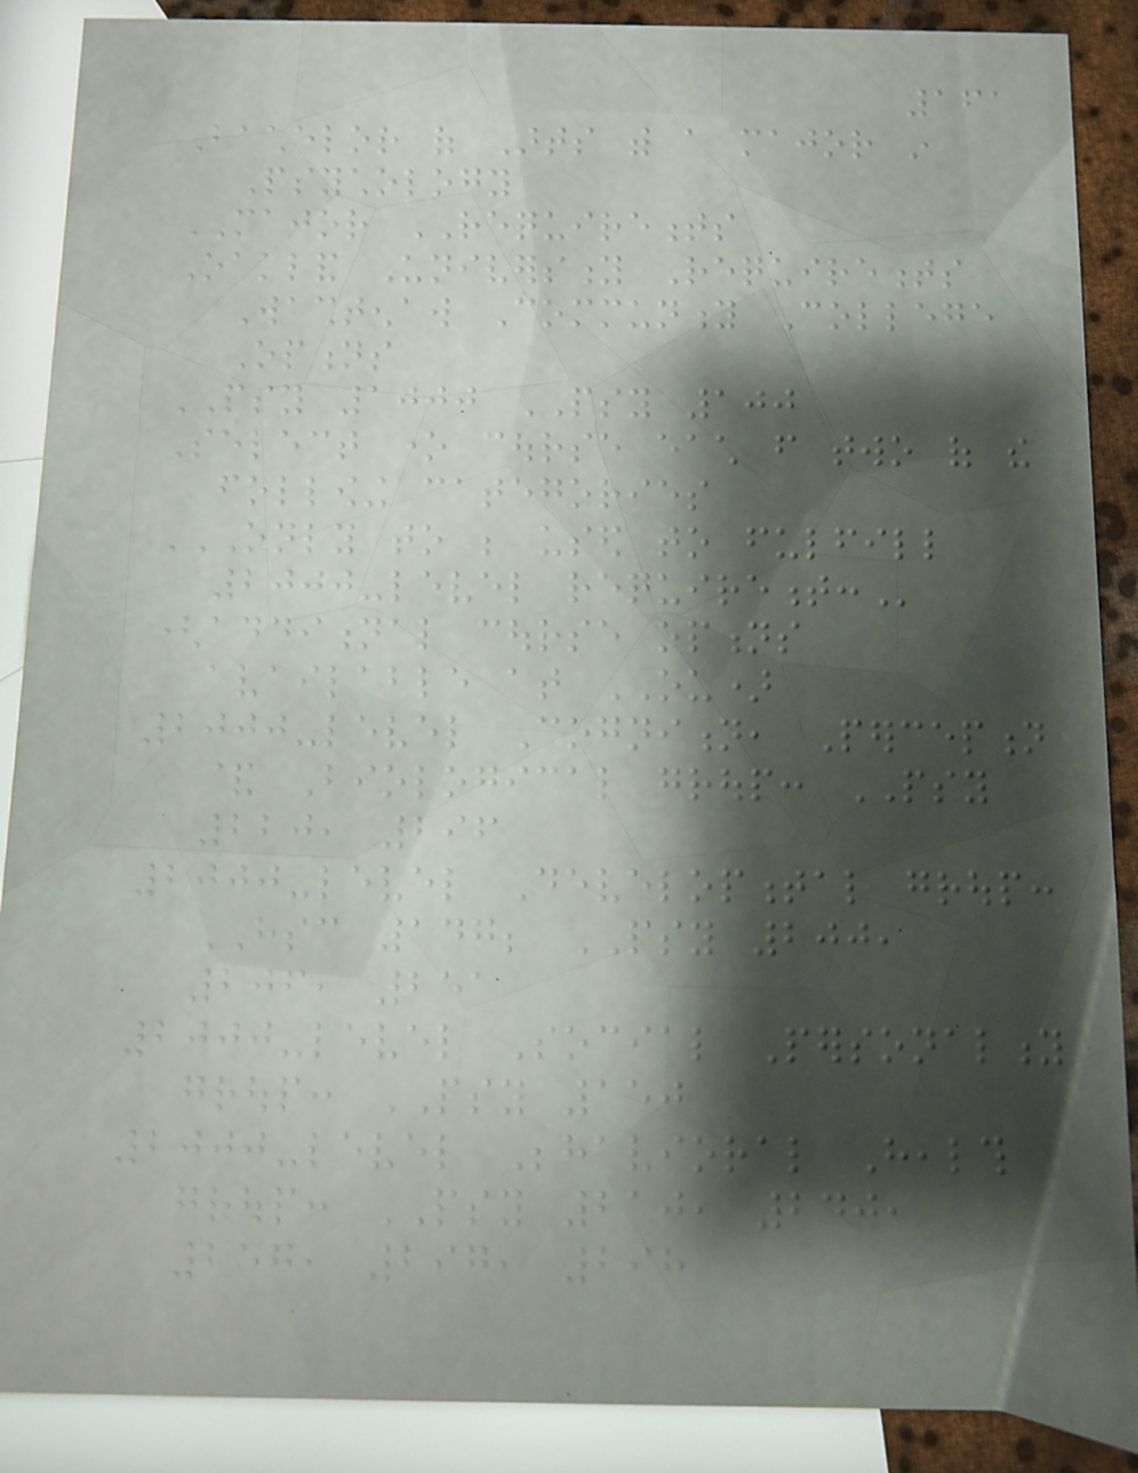161
Bachelor of Arts with a major in
Psychology
MAJOR REQUIREMENTS
Oakland University Requirements
Washtenaw Community College
Options
PSY 1000 PSY 100
Select one course each from two of the
following categories
ONLY TO BE USED TO FULFILL
2000-LEVEL REQUIREMENT:
(additional course options
available at OU)
2000-level Cognition, Perception
& Biological group: PSY
220, 296
2000-level Developmental group:
HSC 147; PSY 200,
206, 251
2000-level Social Personality
group: PSY 150
2000-level Behavioral Health
group: PSY 210, 240,
257, 297, 298
